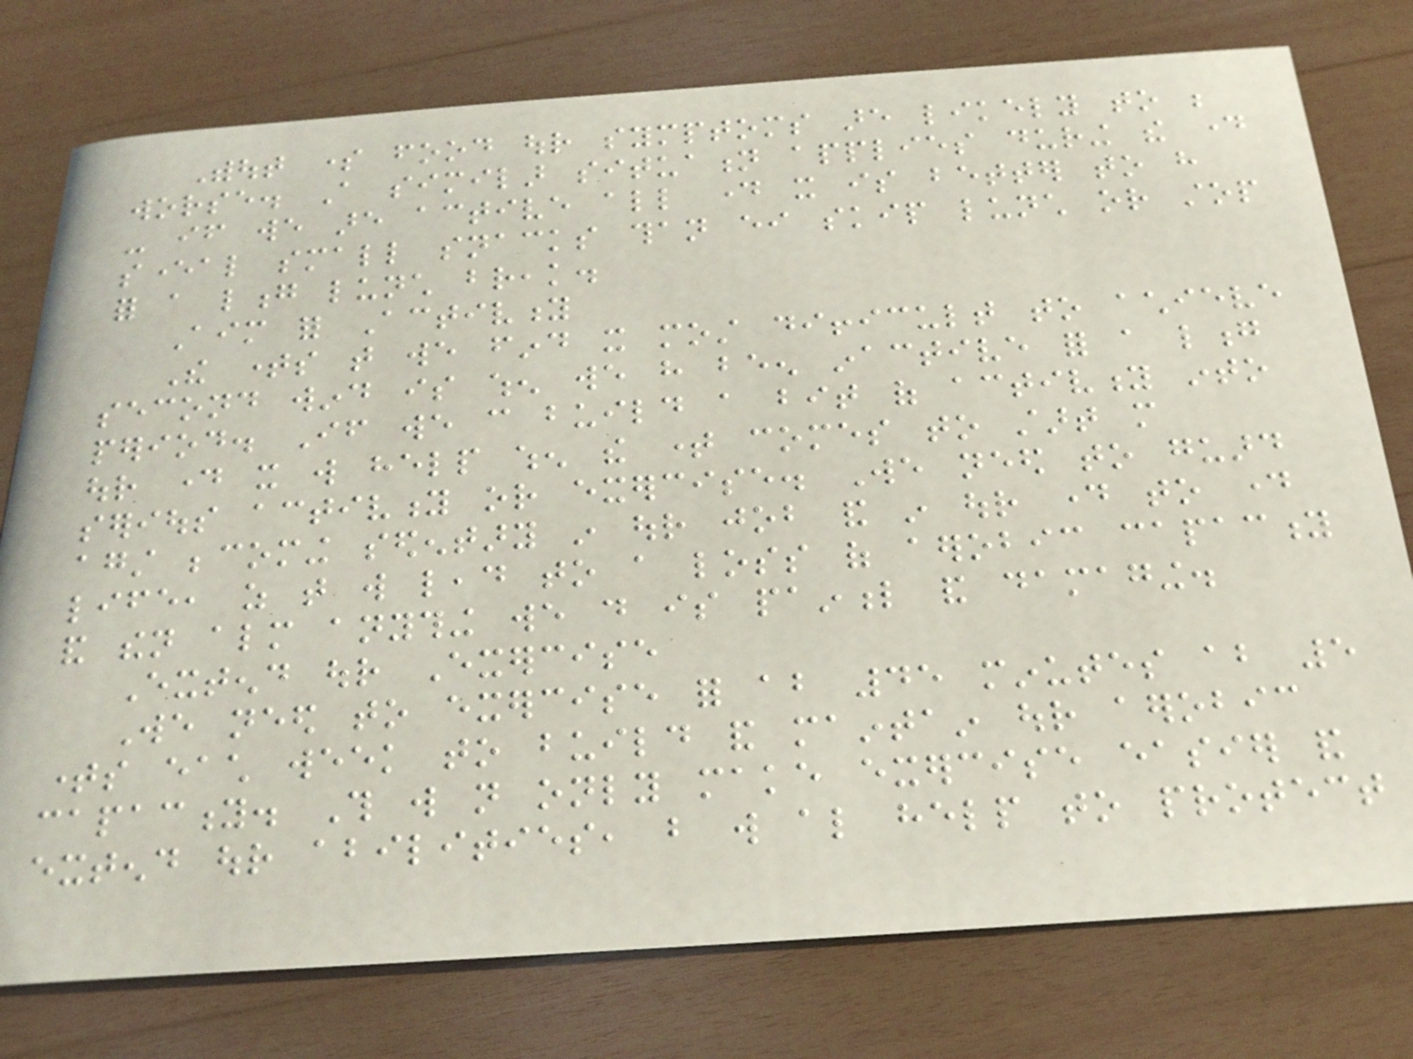Without some food our symptoms are likely to be
worse. A similar situation applies during the day
- if we are active all day it is better to have
several small snacks than either skip lunch or stop
for a long lunch break.
Aim for Activity
The times that we find it most difficult to achieve
second wind is when we have been inactive for a long
period. If we can build a bit of activity into
our day it will help when the time comes to start more
serious activity or exercise. We need to guard
against becoming sedentary in our job and in our day to day
life, as that will lead to a loss of aerobic capacity
and then almost anything we do is painful and damaging.
Extend our Exercise
We need to exercise for about 45 minutes about 5
times each week to build and maintain our aerobic
capacity. This will not only make exercise easier and
extend our abilities, but will also help to protect
